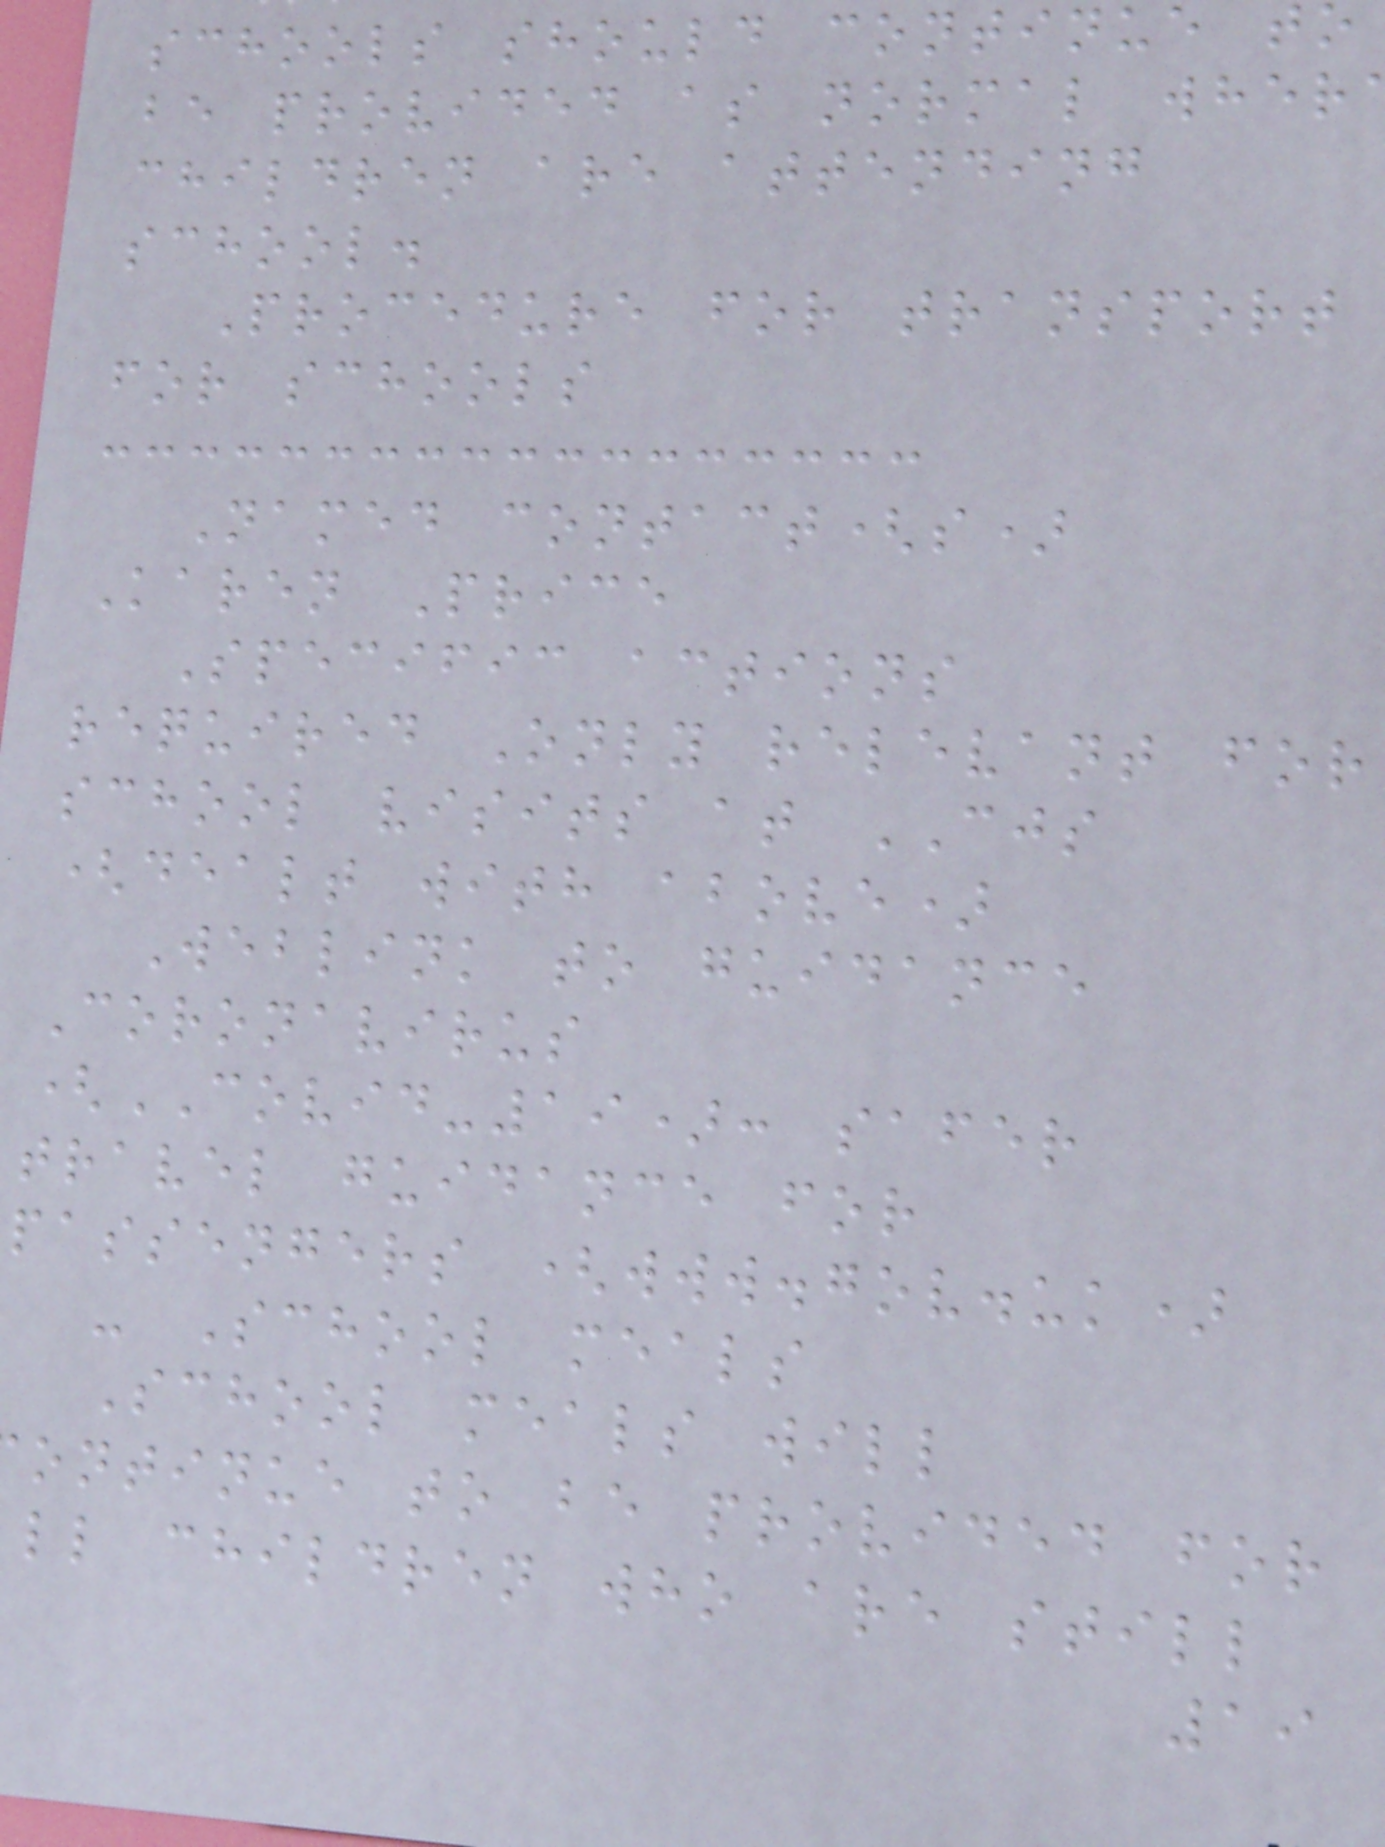schools should continue to
be provided as normal wher
children are attending
school.
Procedure for transport
for schools
Named contact(s)
Karen Price
Specific actions
required Only relevant for
school visits at CJS
(dealt with above)
Weblink to guidance
Coronavirus
(COVID-19): safer
travel guidance for
passengers (www.gov.uk)
- School meals
School meals will
ontinue to be provided for
ll children who are still
19
